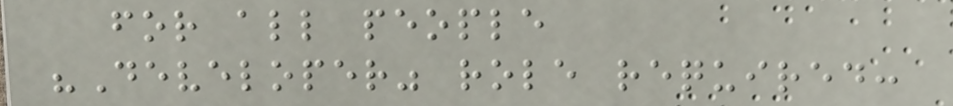for all people
"Developer" role required:
